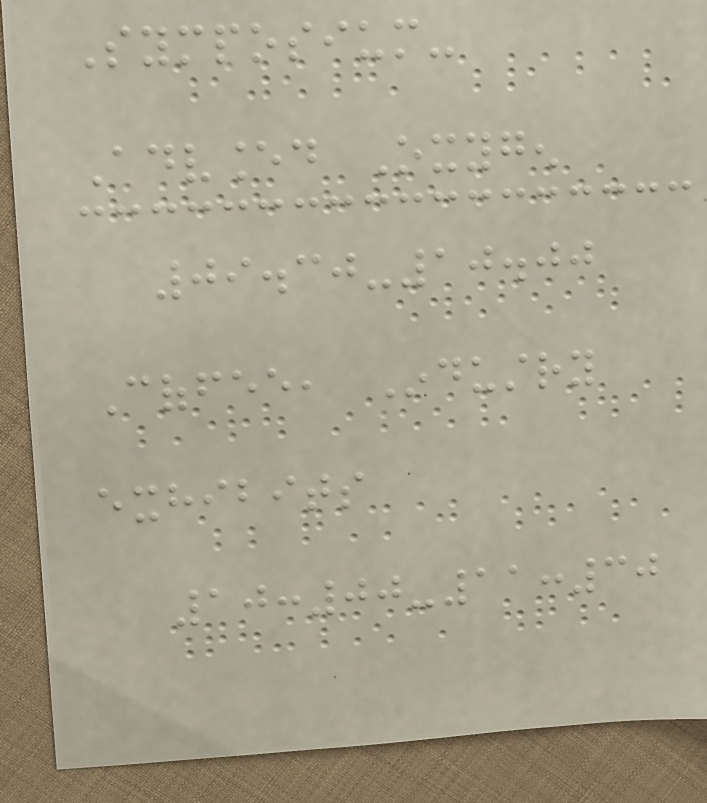Symposium-
Advanced Oxygen
09.30-10.00
Coffee, Industry
exhibits
10:00-11:30
